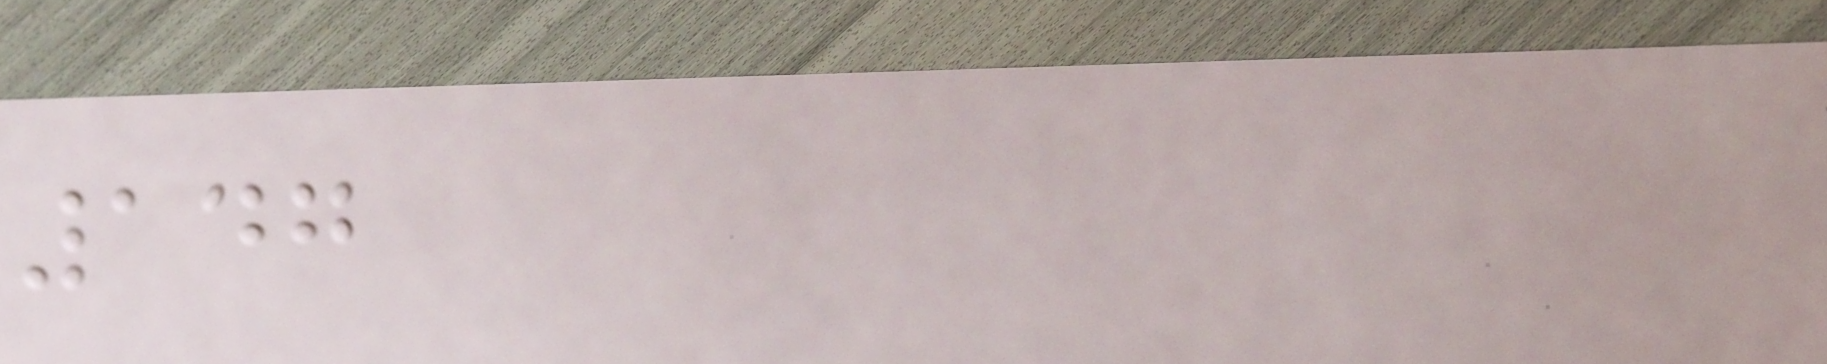147
